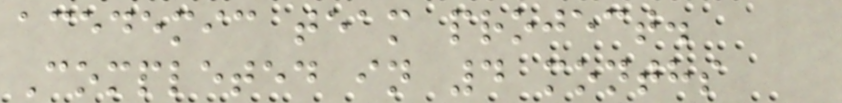acedemic team project.
Completed in 4 months
